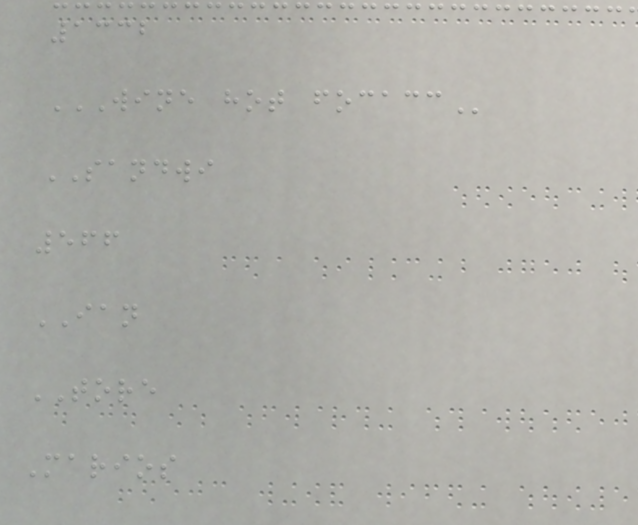1332
WINE HOT FOCACC
SANDWI
566
IAN
TORE
Marios
